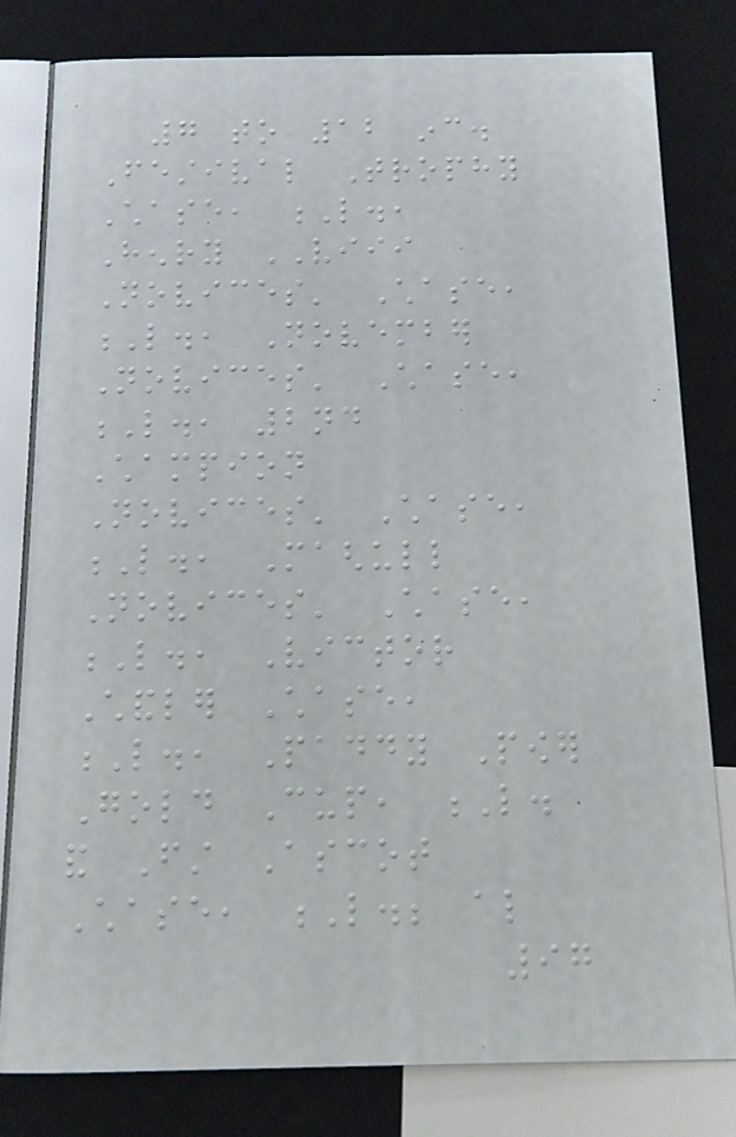7 to 12 inc.
Festival Trophy
Chase, L.,
Henry VIII
Novices' Chase,
L., November
Novices' Chase,
L., 2nd
Champion
Novices' Chase,
L., Maghull
Novices' Chase,
L., Victor
Chandler Chase,
L., Paddy Power
Gold Cup, L.
and First Ascot
Chase, L.; also
97
